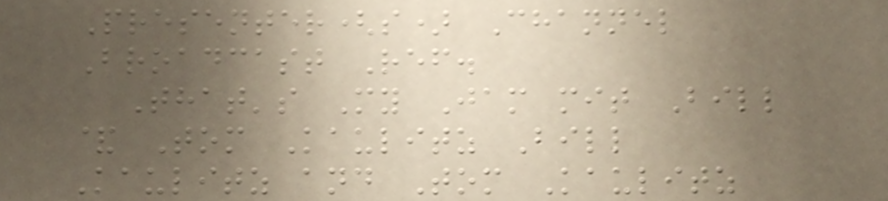Presenter(s) Channel
Broadcast Ref.
That's My Jam mit Bill
& Tom Kaulitz Bill
Kaulitz and Tom Kaulitz
